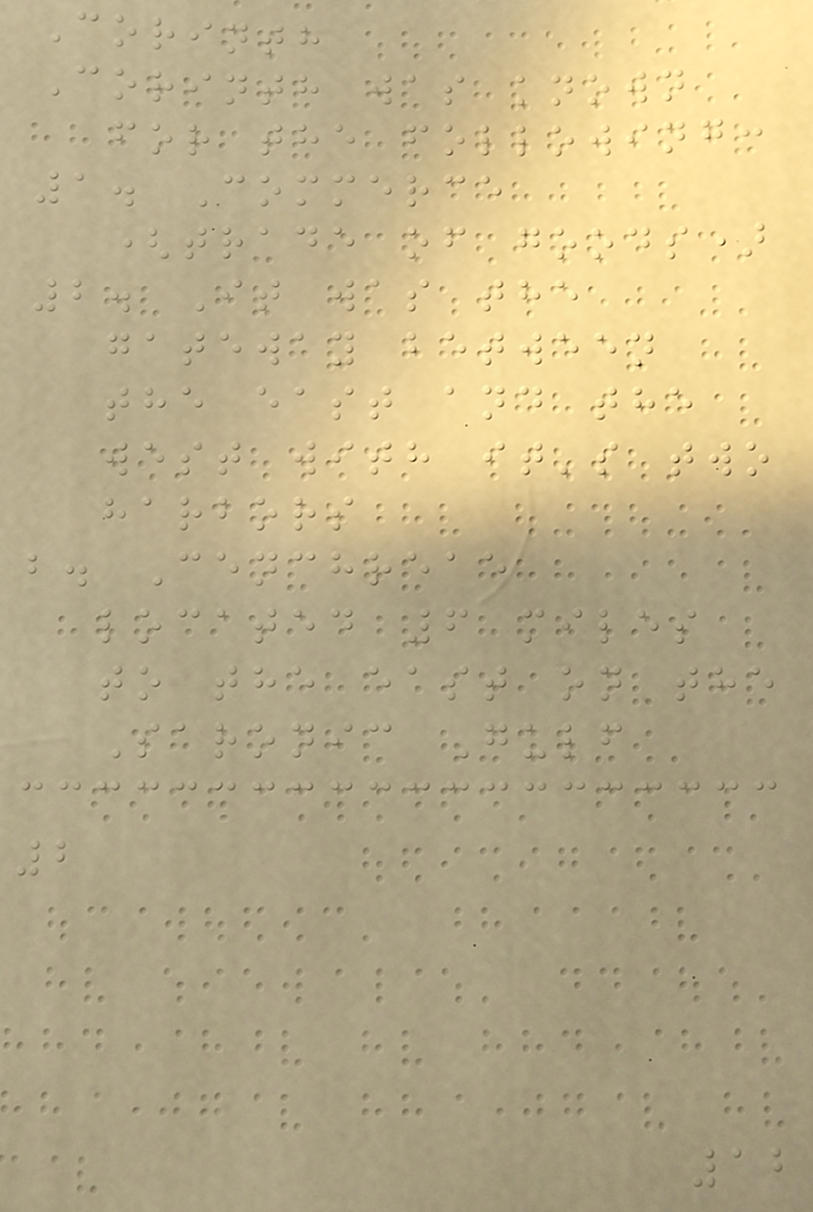Corinth
Corinth was known
for the following:
1. Commerce
(trade of goods)
2. It was the
gateway between
the east and the
west with it's two
harbors
b. Cenchreae
located 6 miles
to the east on the
Saronic Gulf
2
12
